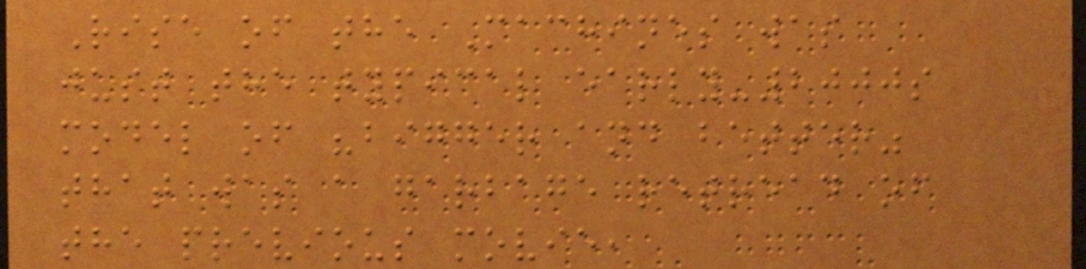Rise of the Machines was
just the typical early-2000s
model of "bigger and better"
that was a garbage retread of
the previous movie,
